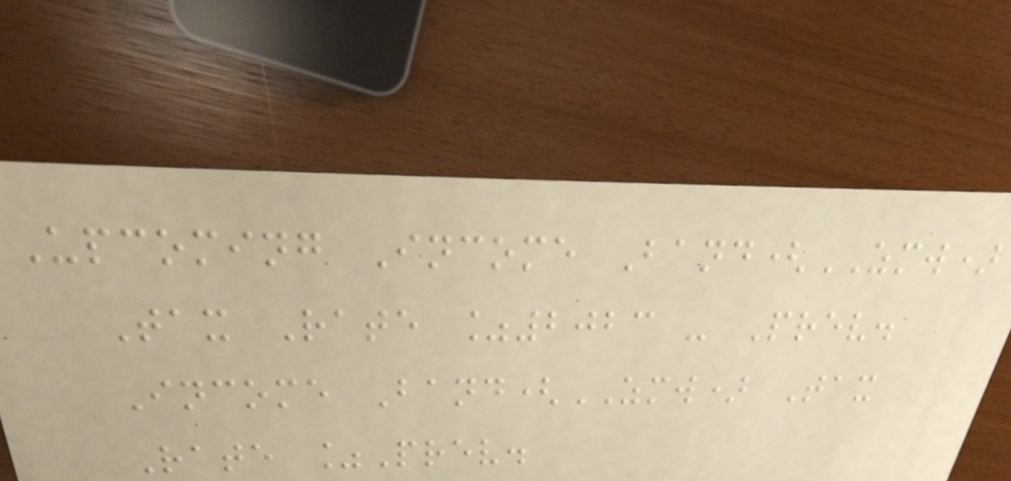Upcoming Income Band(ZMW)
Tax Rate %2023 - Prev.
Income Band(ZMW) Tax
Rate %Prev.
